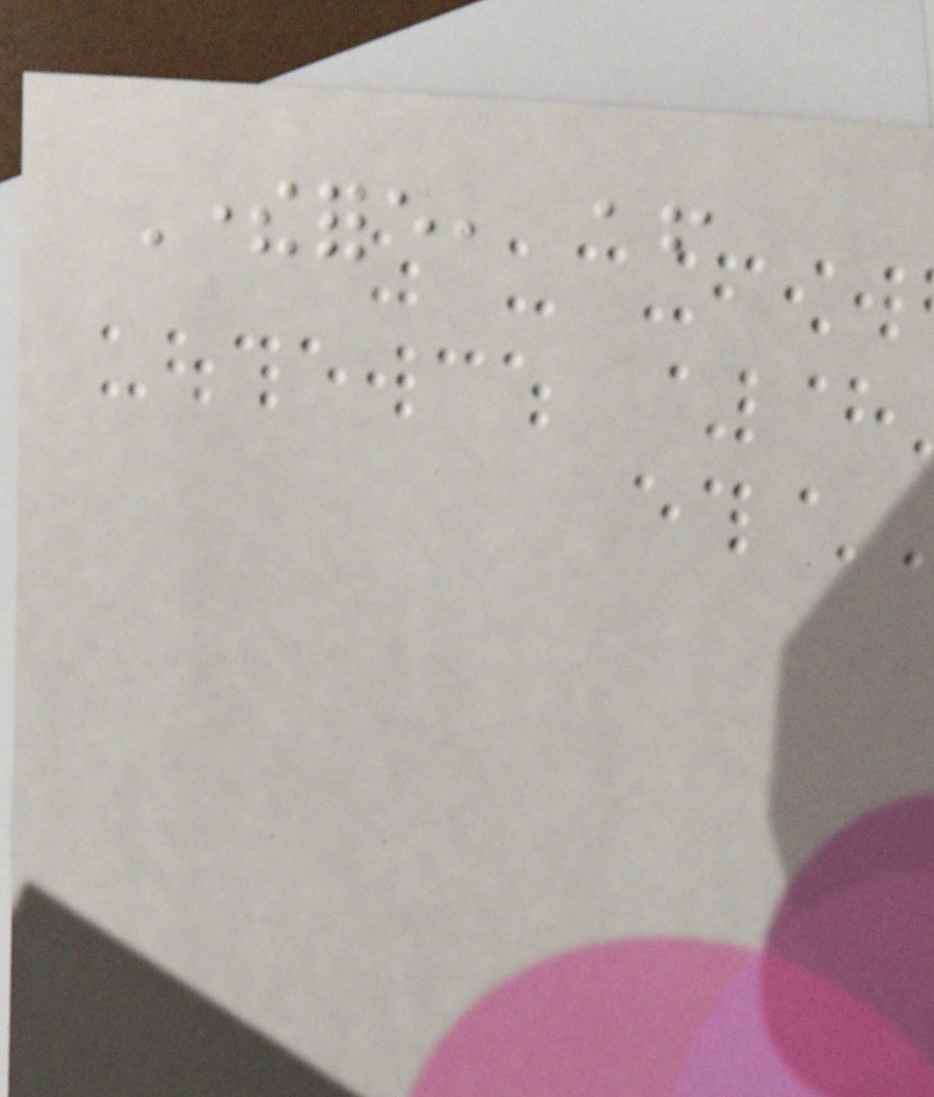Therefore, after
